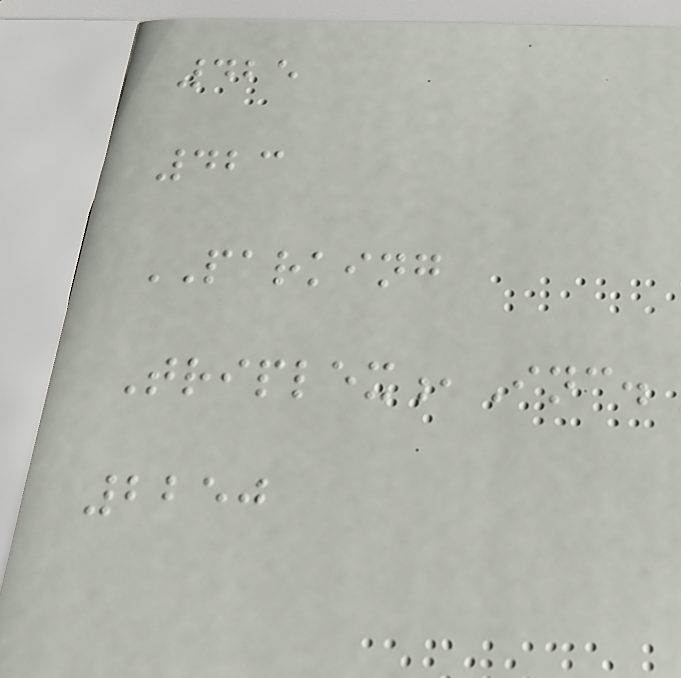425
423
PARKING
Triplex,Inc.
2250
